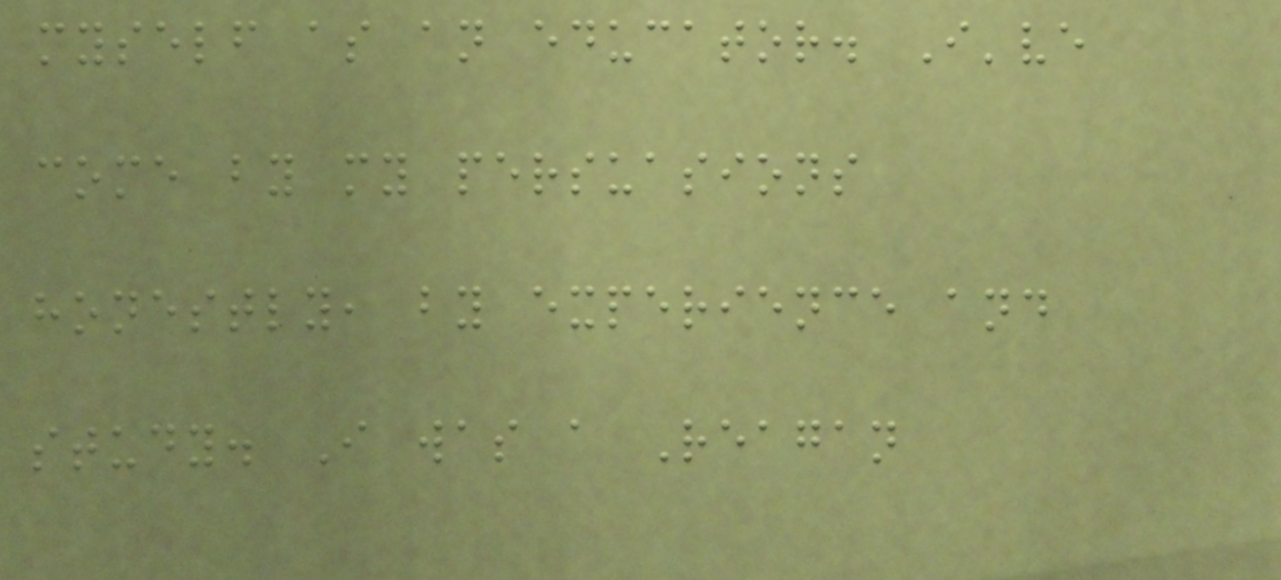myself as an educator. I've
come by my persuasions
honestly, by experience and
study. I was a Reagan
